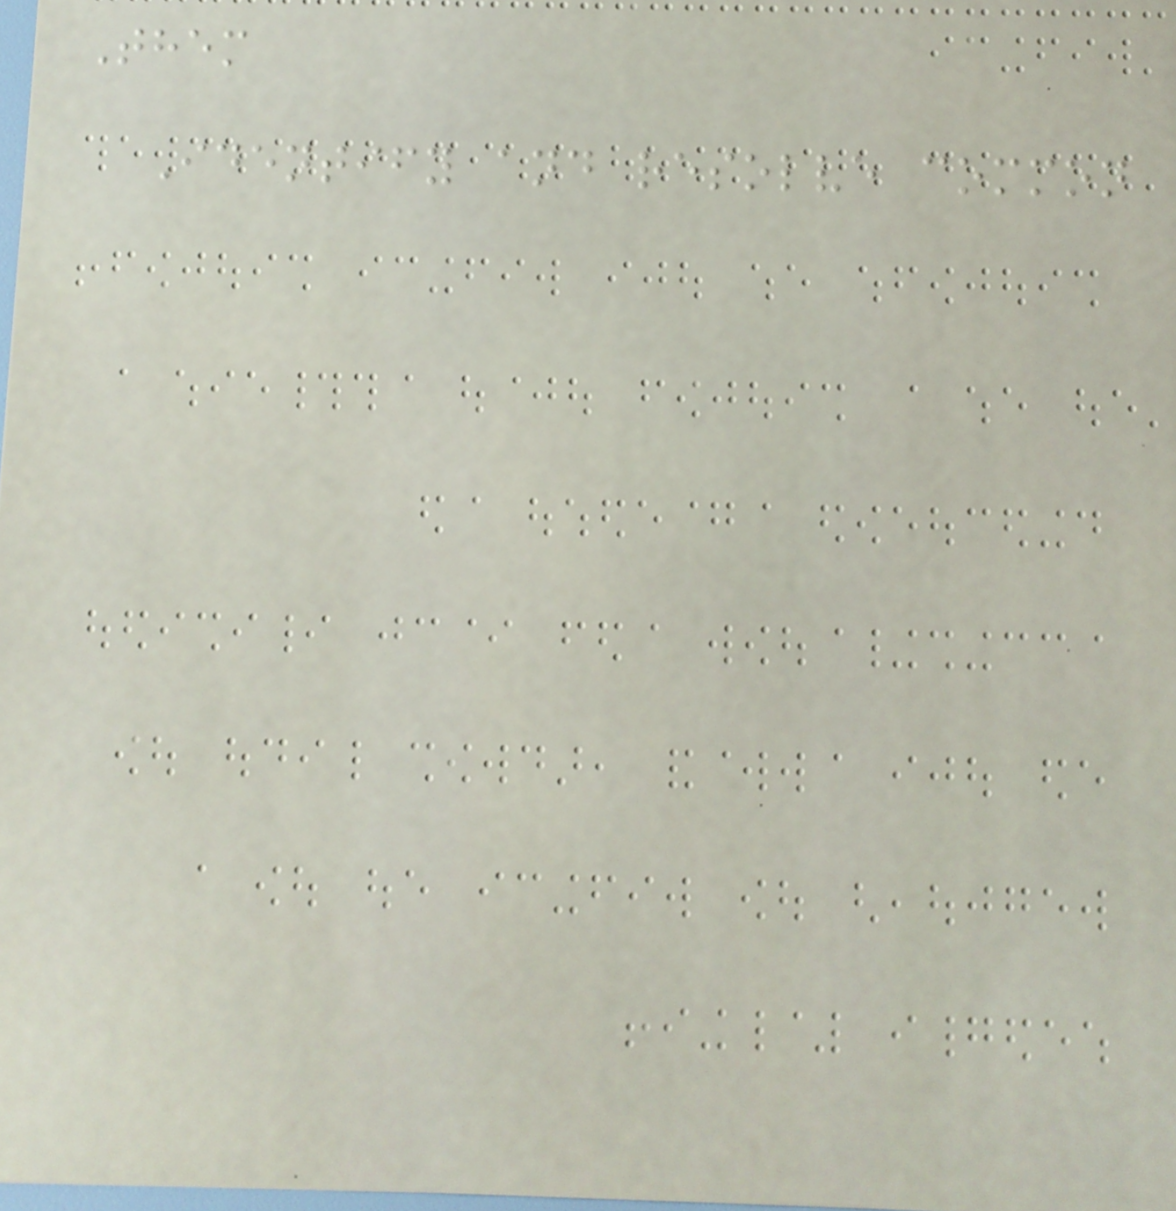Them
Identify and resolve common
